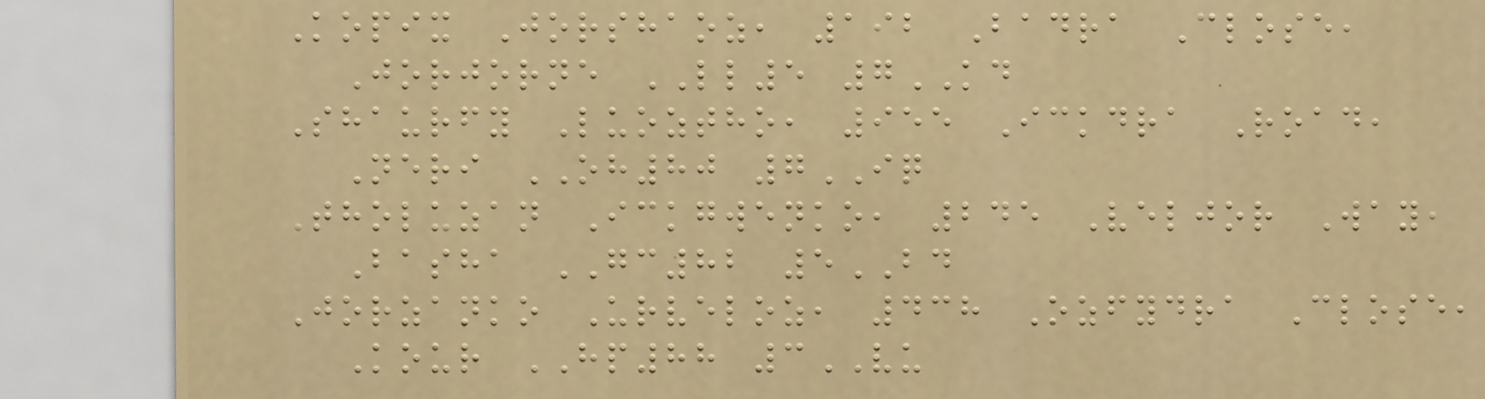Kopix Jorshaoz, 192 Badra Close,
Jorjorne LL5 7KD
Shaurfy Luoztho, 955 Ickdra Road,
Neri OH80 7IQ
Tholuzan Ickgwenko, 245 Veljor Way,
Basha GC82 5BD
Jorzanko Urveloz, 438 Ozfydra Close,
Kour HP88 3VU
